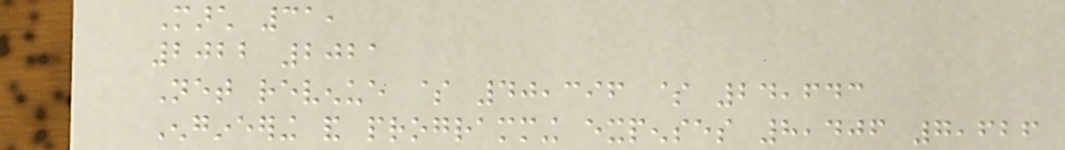March 31,
2022 2021
Net revenue $ 40,396 $ 24,643
Engineering and programming expenses 8,406 7,626
